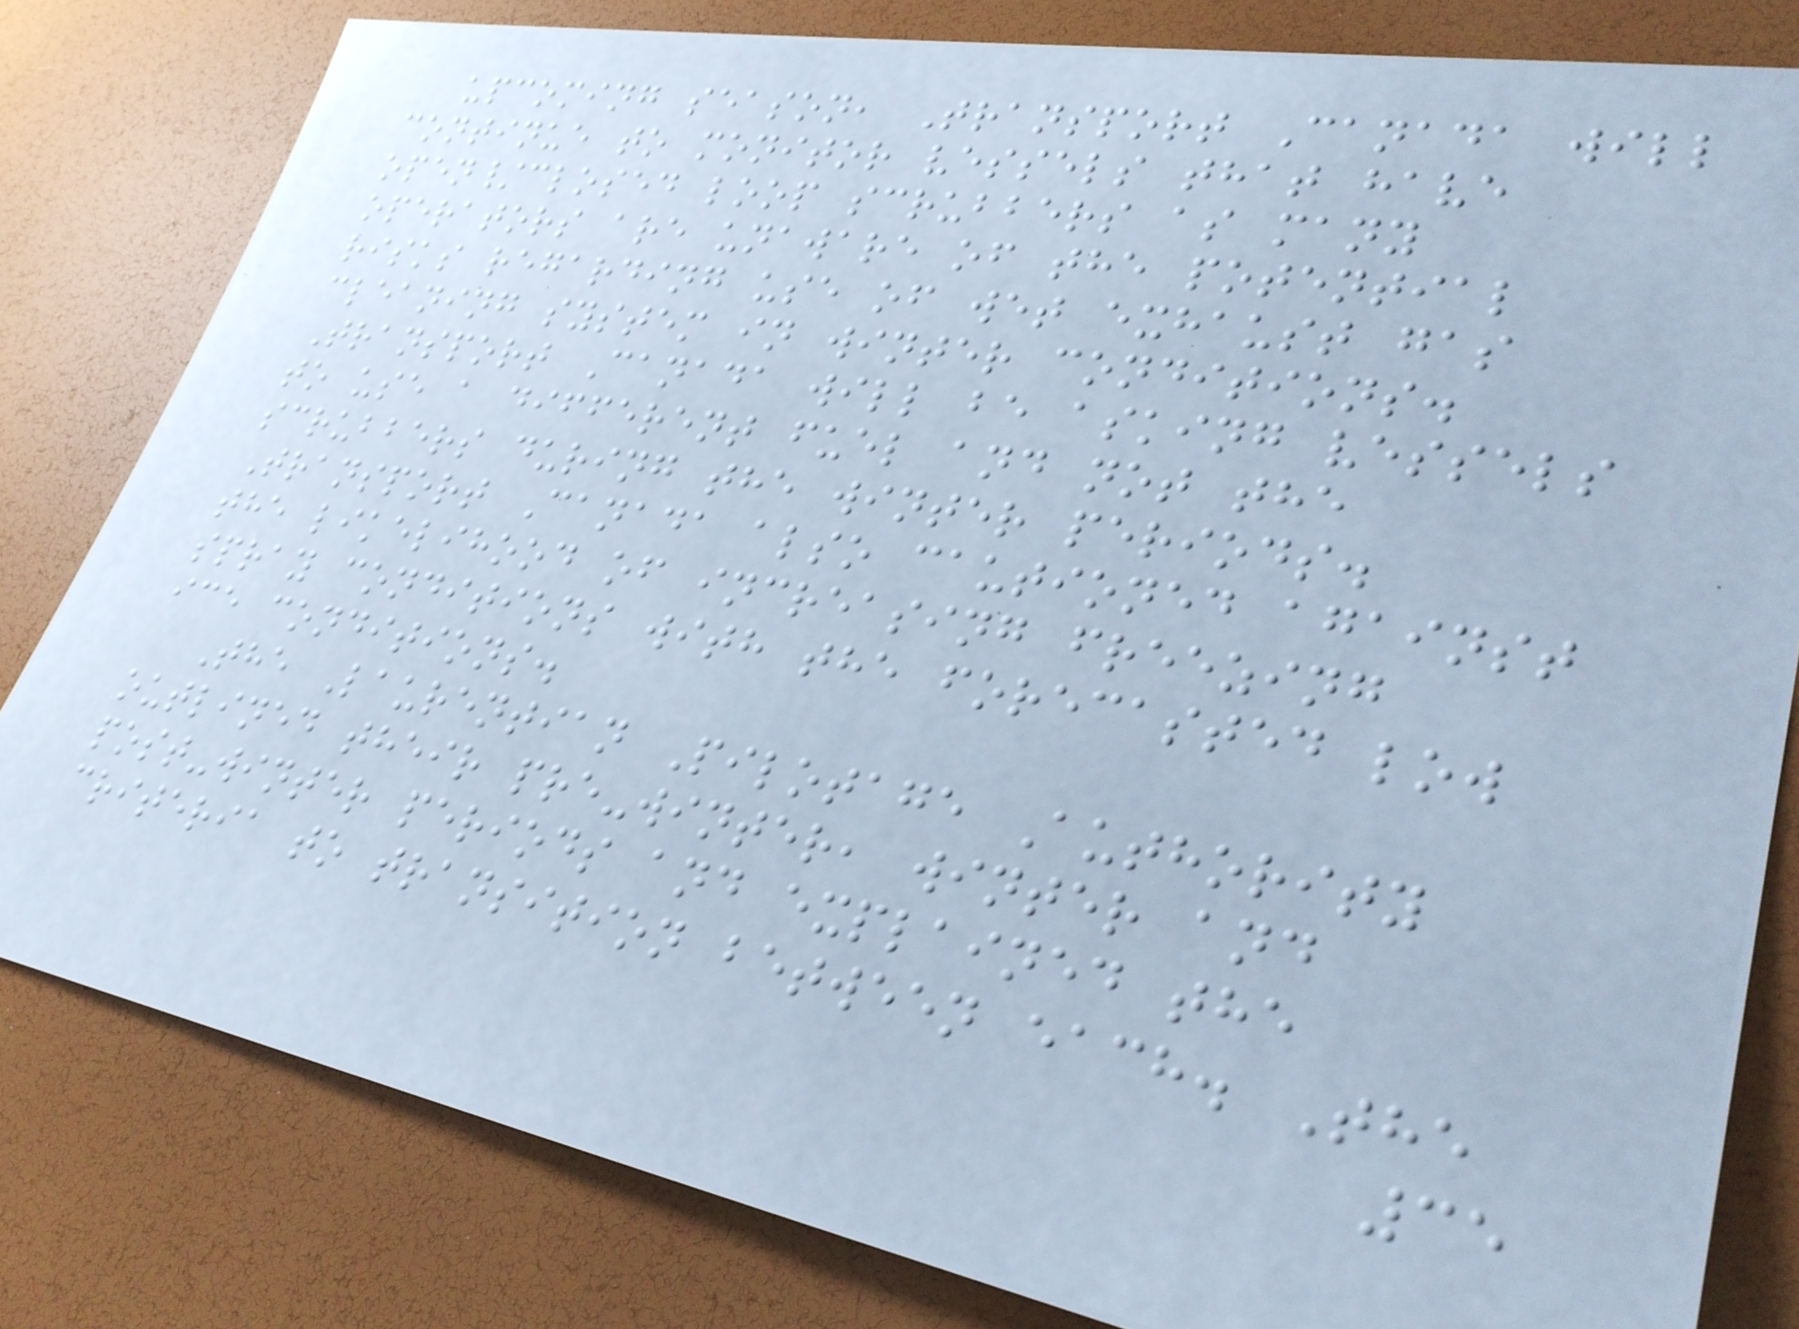upcoming season, Transport Canada will
continue to monitor vessels that have
open/closed loop scrubbers as many
operators are unaware of the potential
risks regarding use of wet exhaust gas
cleaning system in winter conditions.
Transport Canada will be asking vessels
to use a different fuel and not the
scrubbers during the winter periods.
Transport Canada also cautioned against
the likelihood of increasing freezing
spray conditions with the forecasted low
ice conditions.
The Laurentian Pilotage Authority
outlined their pre-winter, winter and
post-winter periods and explained the
criteria to transition between each. The
35
